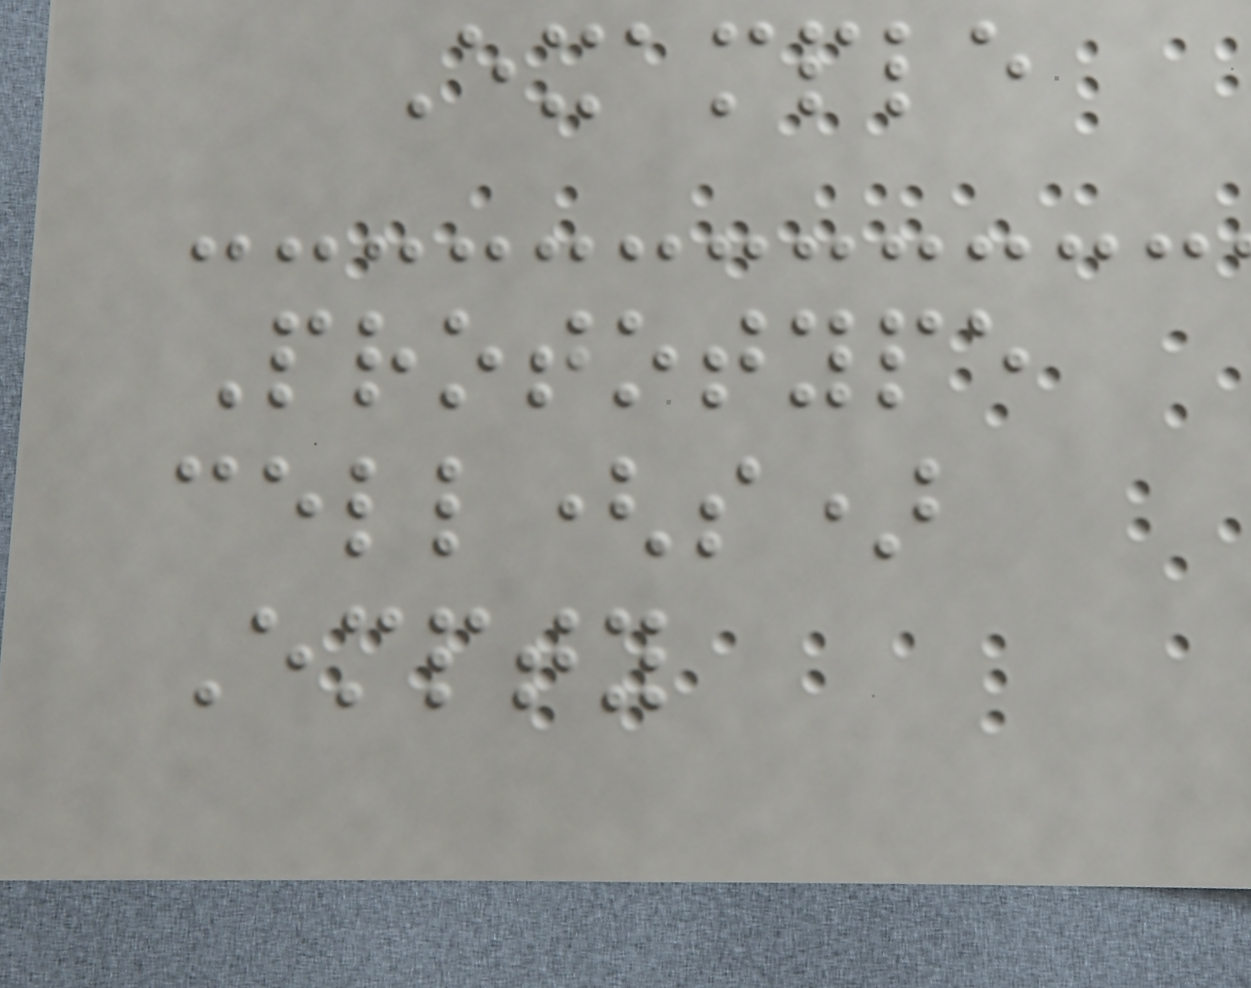Example
Prototype
cell(s)
Empty
